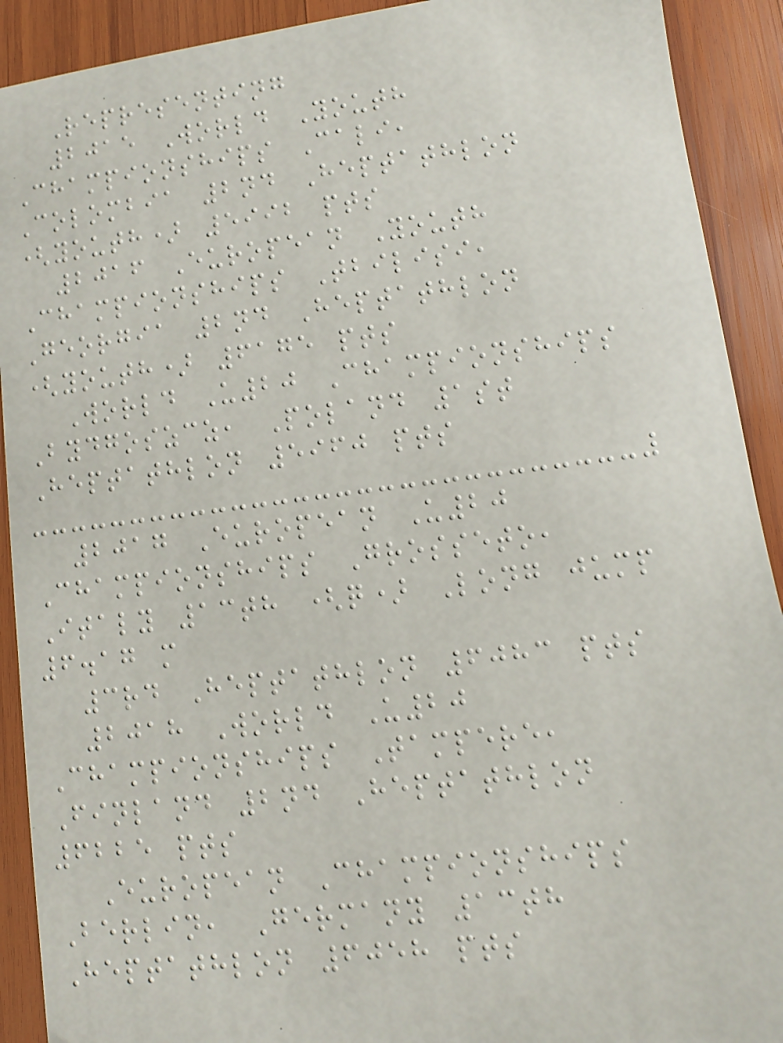Representing
2015 World Youth
Championships Cali,
Colombia 2nd Heptathlon
(youth) 5992 pts
2016 European Youth
Championships Tbilisi,
Georgia 2nd Heptathlon
(youth) 6175 pts
World U20 Championships
Bydgoszcz, Poland 1st
Heptathlon 5960 pts
2017 European U20
Championships Grosseto,
Italy 13th (q) Long jump
6.17 m
3rd Heptathlon 6083 pts
2018 World U20
Championships Tampere,
Finland 2nd Heptathlon
6225 pts
European Championships
Berlin, Germany 13th
Heptathlon 6058 pts
